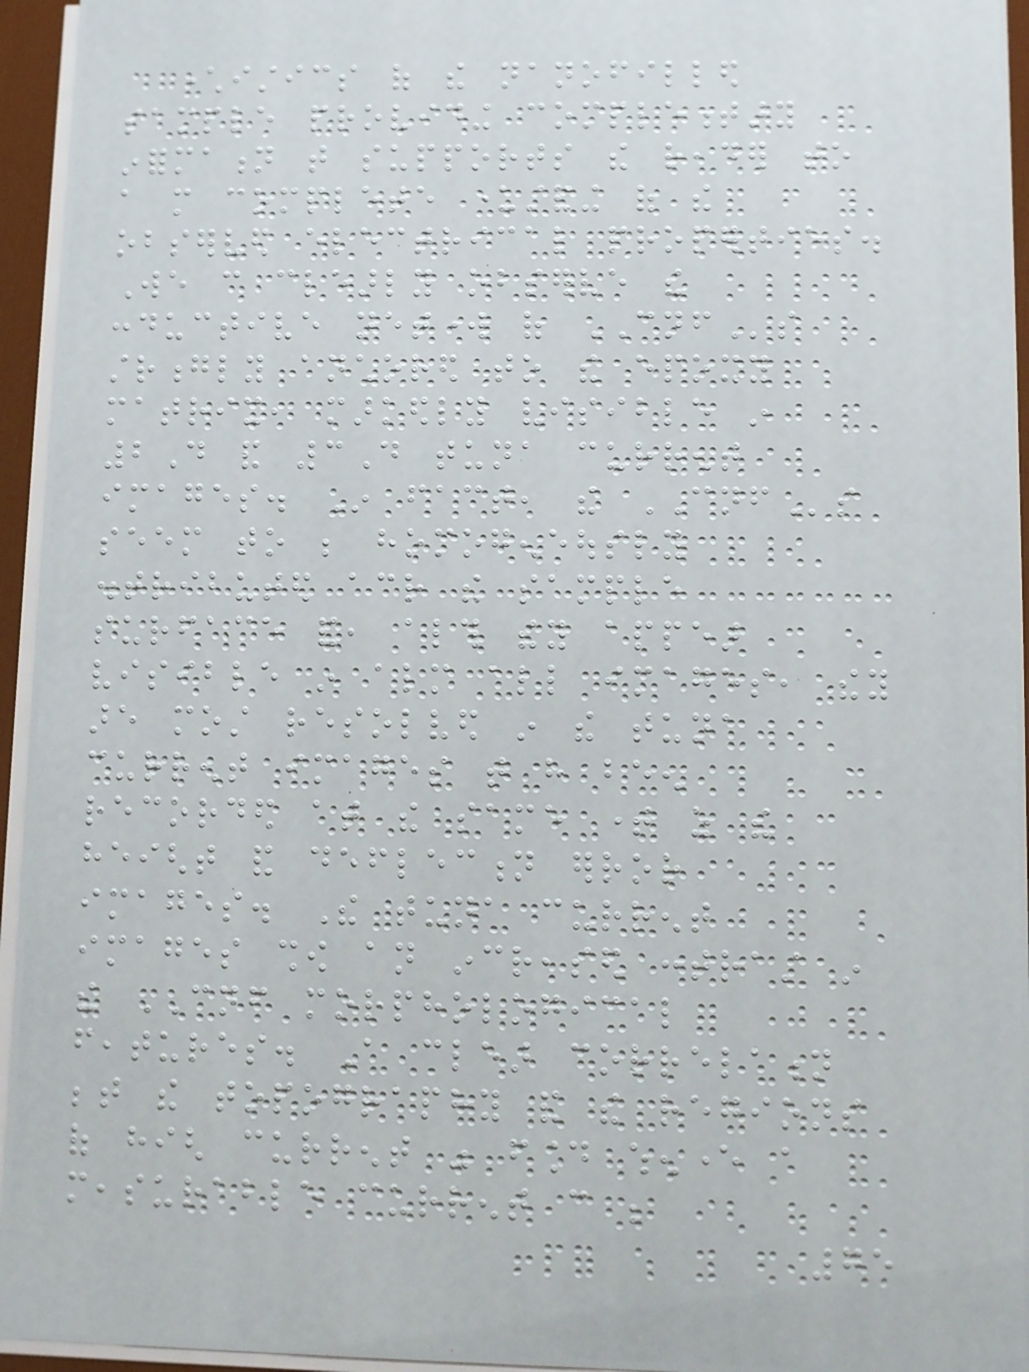characteristics of the nanofilled
sample providing complementary
information that supports the reader to
a more complete understanding of the
observed electrical properties.
We can clearly observe the
conductive network of CNFs
strongly anchored to the epoxy
matrix, markedly visible in
2D and 3D tuna current
images. In fact, the CNFs
seem to be homogeneously
distributed across the sample
surface and, although they appear
visible in almost all images, they
are most resolved in the tuna
current images that have been
recorded at the same time as the
height and deflection error
images. The tuna current
images show an increased contrast in
the CNF morphological
features. A clear correlation
between the topography and the regions
of high current was found whenever a
measurable current can be
75
